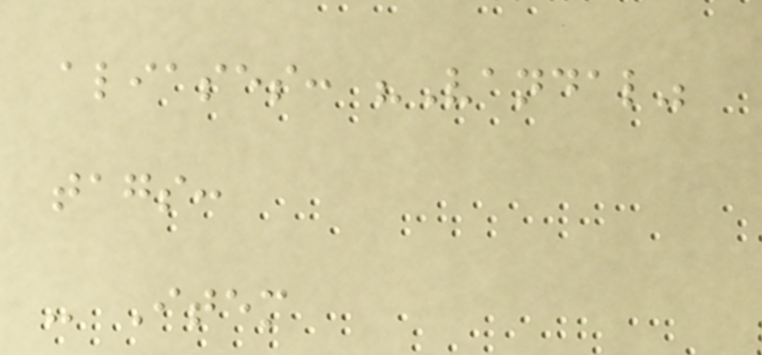aliases: "Vandal"
tags:
- Item
